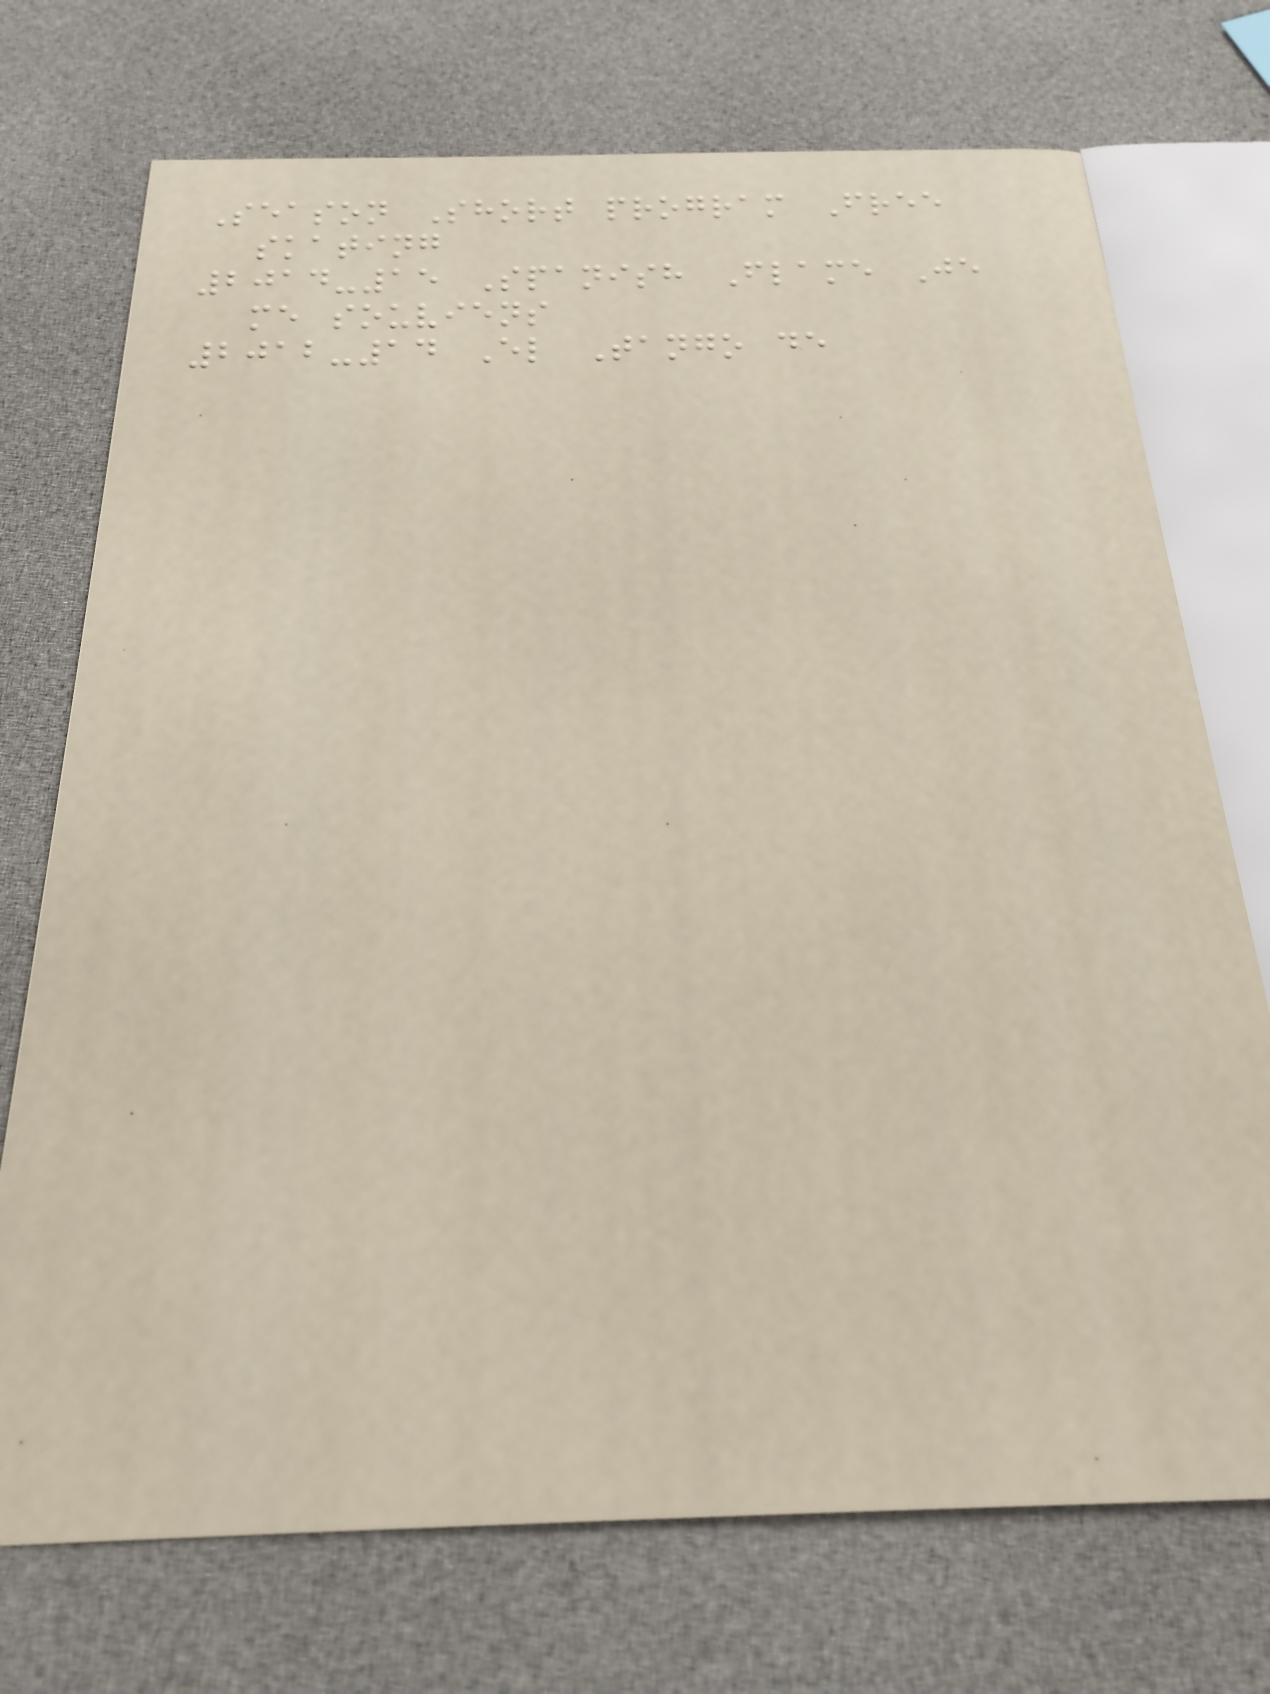Season Short program Free
skating
2014-15 Spanish Flame Je
me souviens
2012-14 El Tango de
